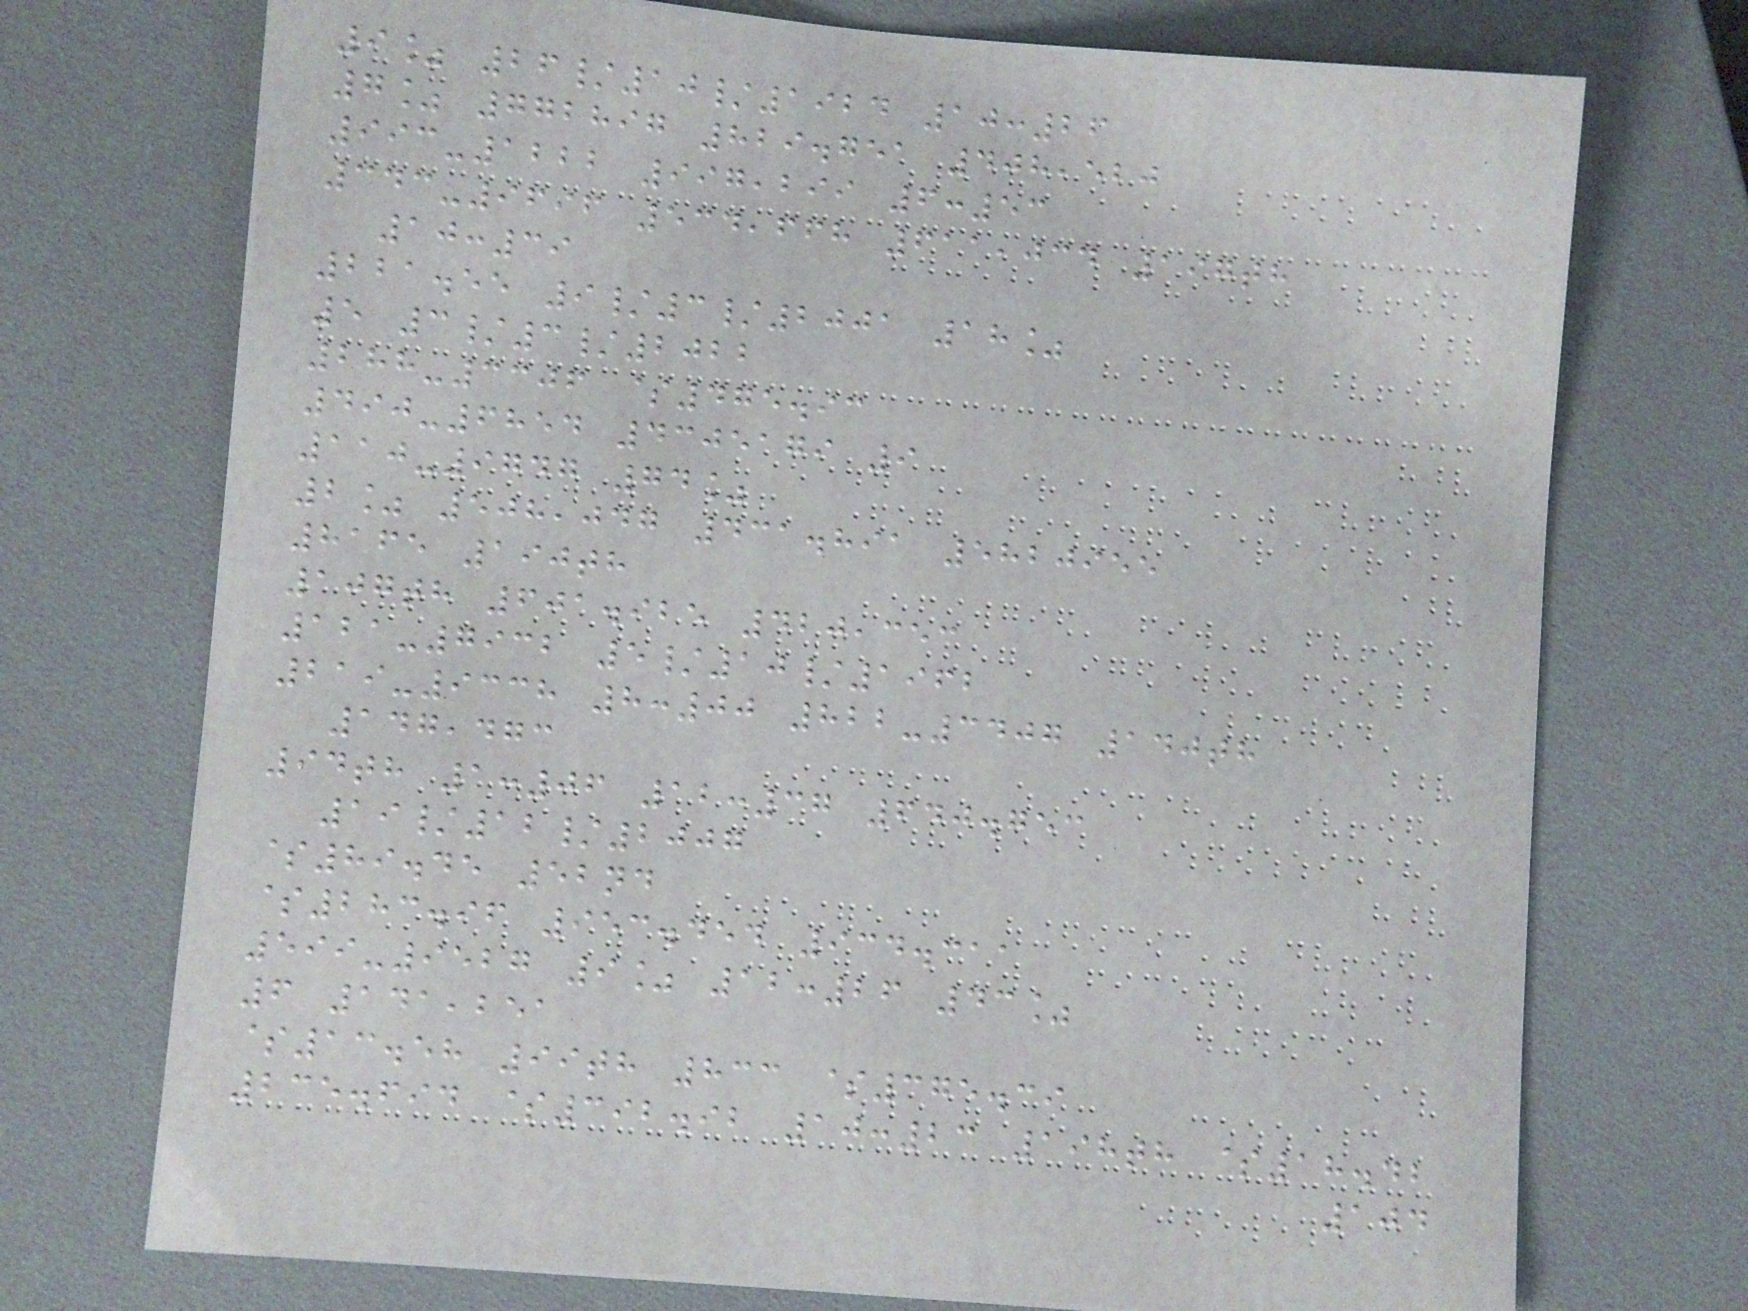9% 26/10/1924 10:26
7% 772897 829.751 408,520
993-1222 997,299 6:53
343-9696 534,668 611,034 197th
10:39
221.55 9/3/2001 18%
5 3/3/2022
288-3306 $475.93
490-6854 4305179 9
110-9747 74%
2% 508,047 431.891 5820955
8165 190th
107th 601.925 420,353
121-7932 5/10/1962
219-9338 8:00 822-3407 140th
147,473
94th 1:06 12:37 640.753
19/12/2007
$89.45 52nd
$283.96 953.454 934.311
599-9527 9% 12:26 43%
6 141,251
$13.58 99th 833 $375.39
235.694 $392.92 10:23 198th $18.42
104
